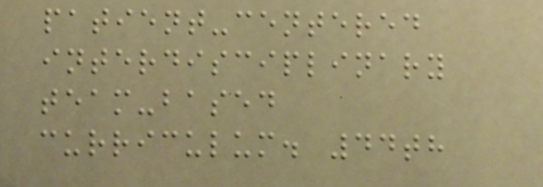patient-centered
interdisciplinary
team-based
curriculum. 44th
